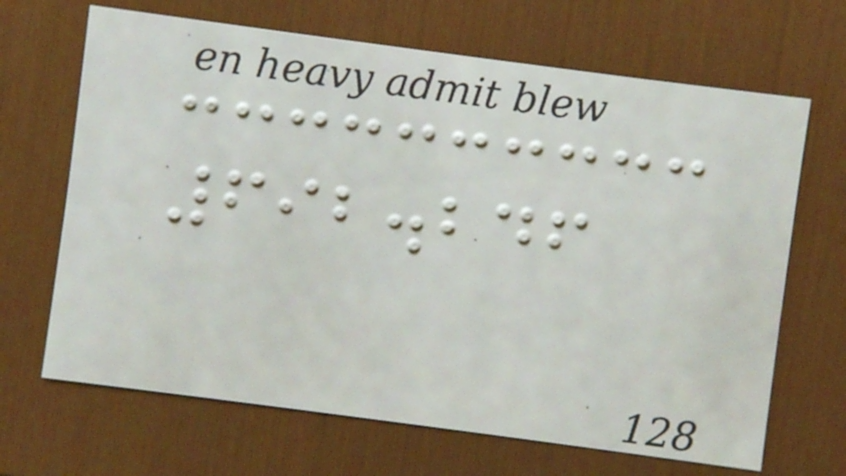692.246
